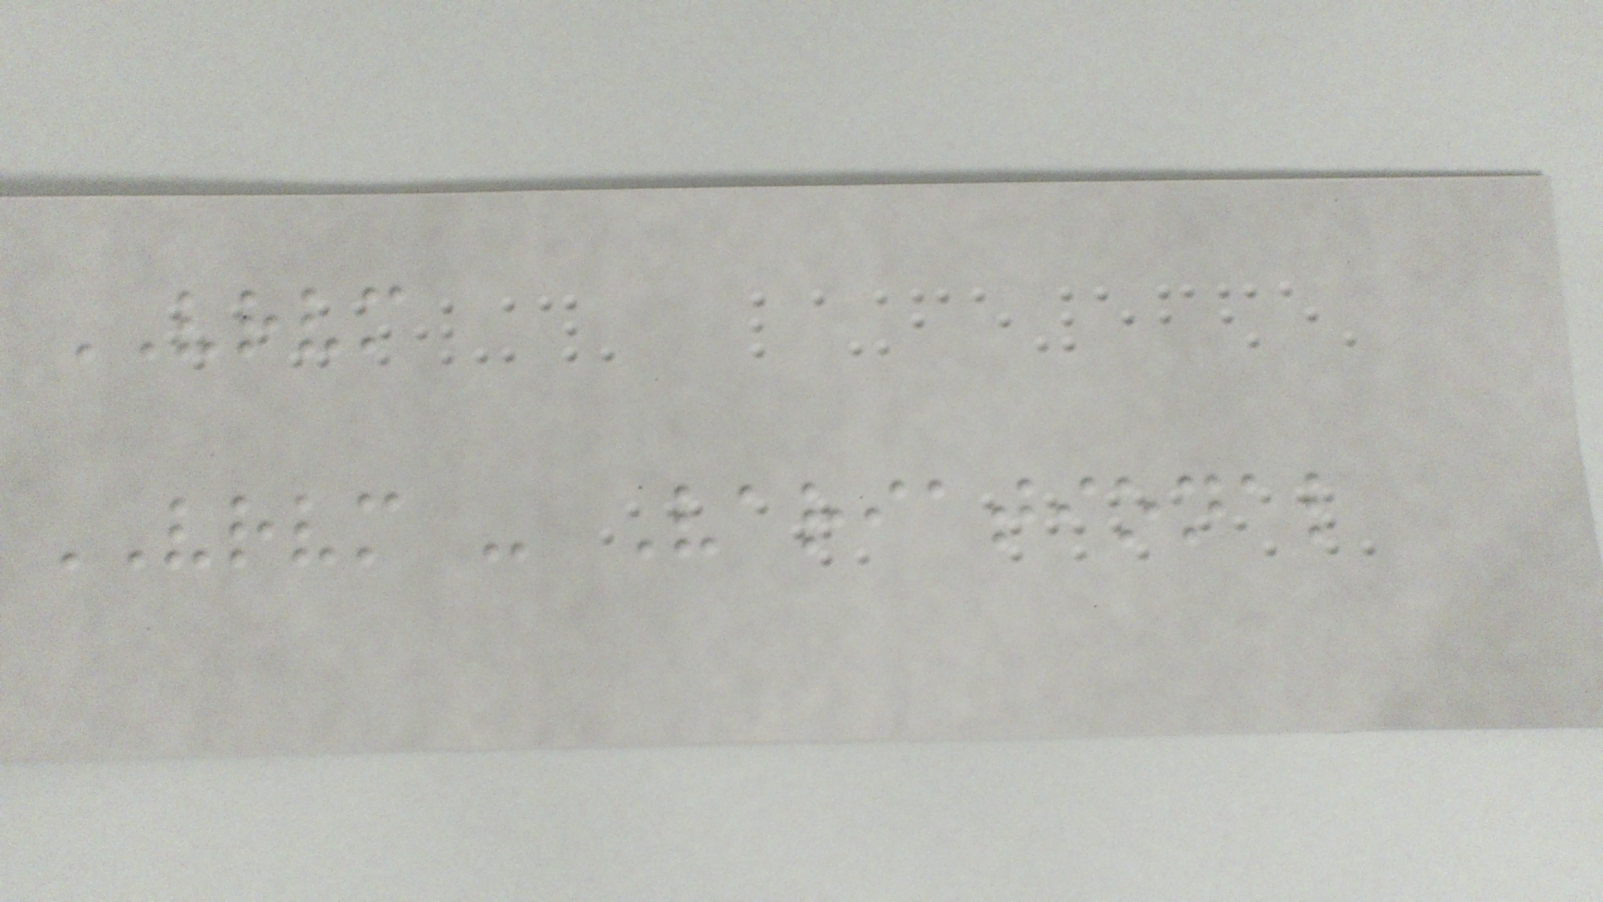VRVM
VRVM - Variational
